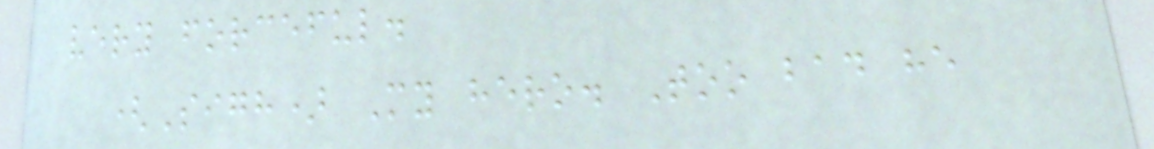very forceful.
(Sigh) My hero. Too bad he
